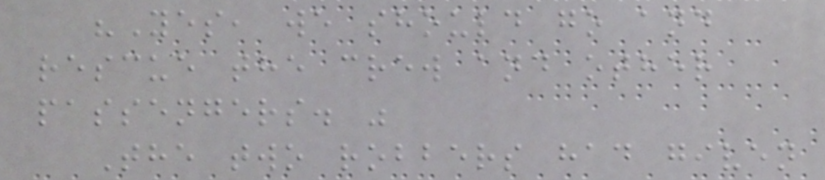"Yes, we should go and
rescue the crew and other
passengers. "
The two robbers had given
